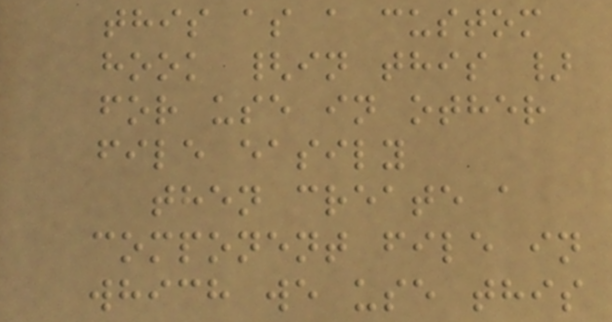this as a custom
hook {in this }
for use in other
file easily
then create a
component file in
which we use this
